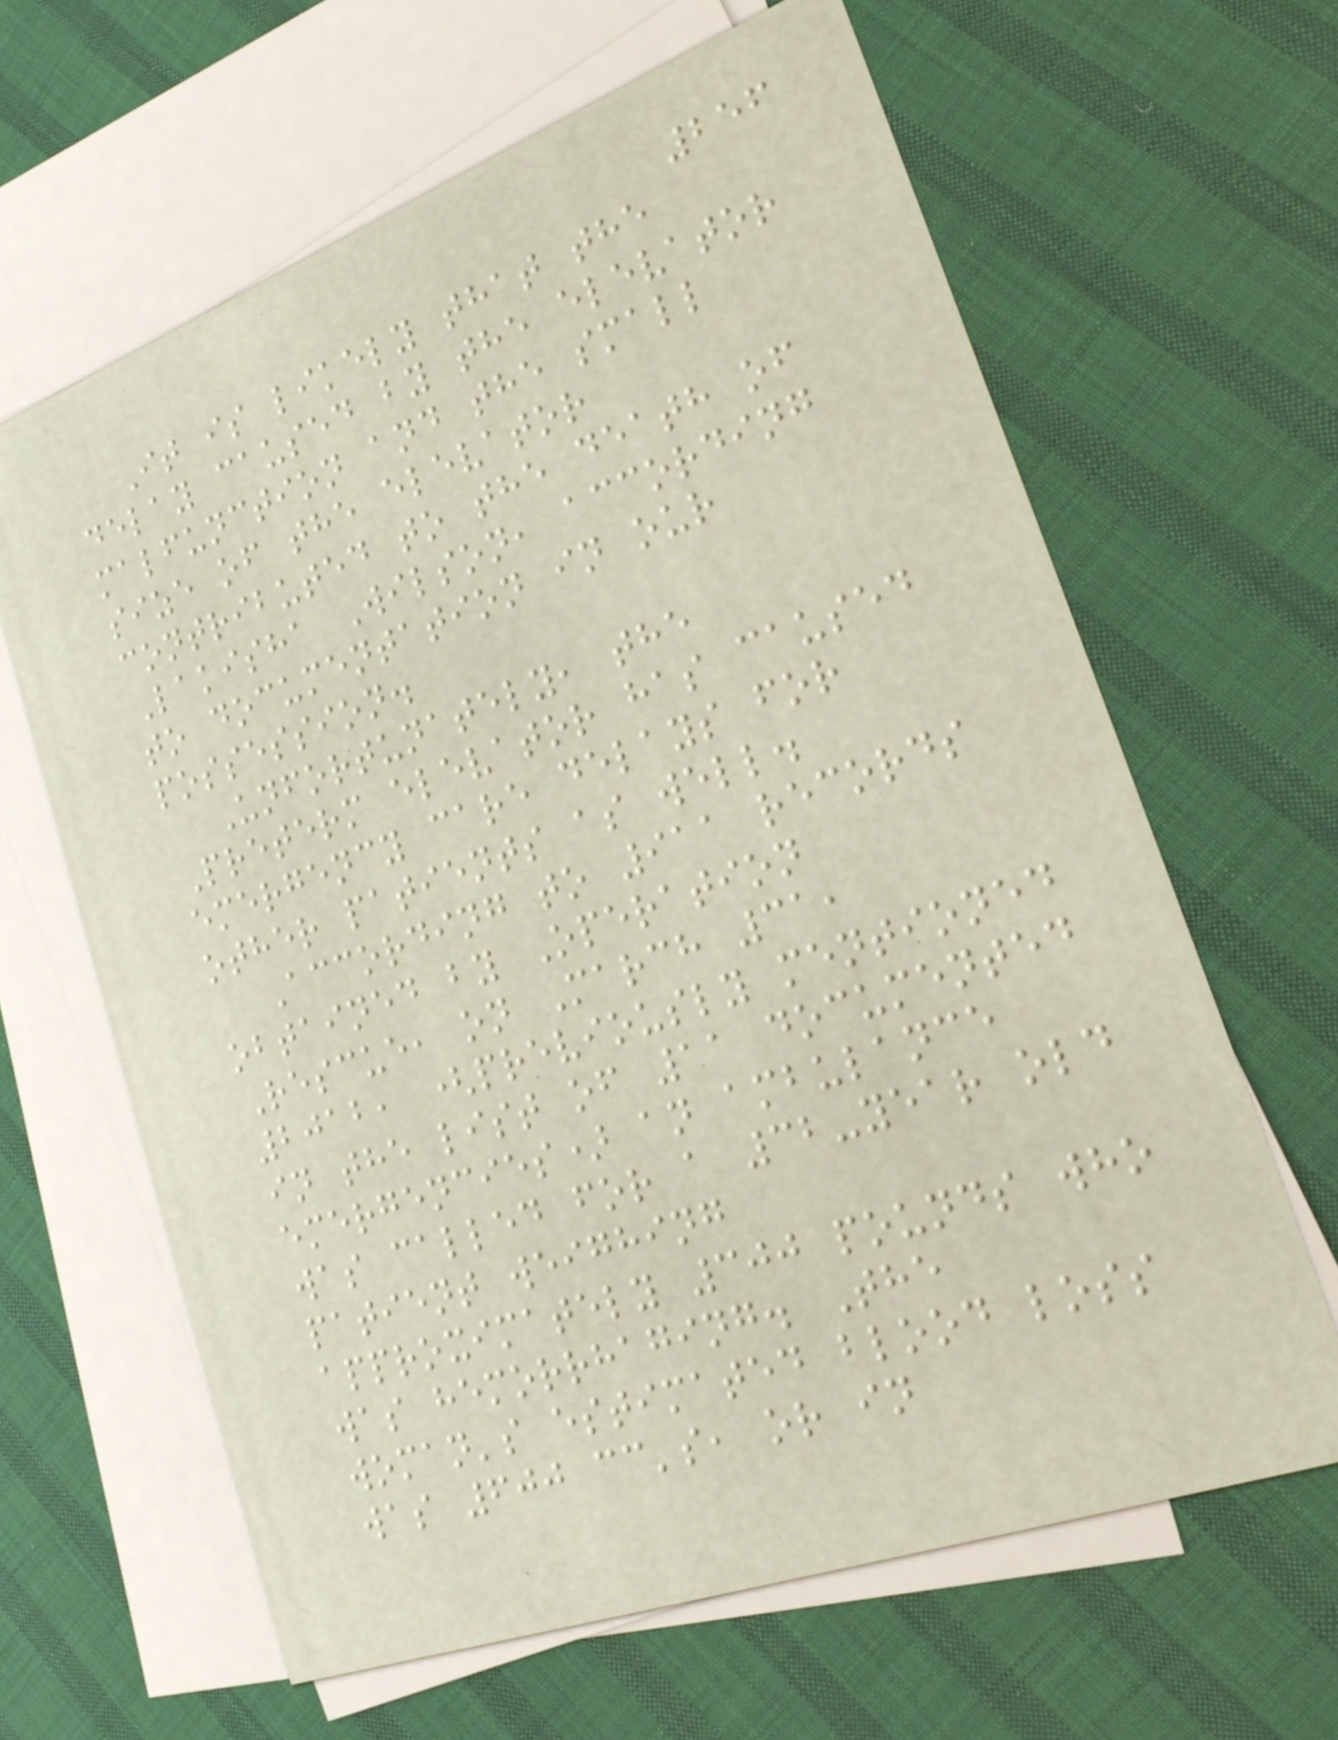256
It is likely that the
delay caused by the elevator
malfunction and the small
size of the elevator
contributed to the death of
Lakisha Wilson, according
to documentation in our
possession.
Unfortunately, the
Preterm elevator has caused
emergency care delays for
other patients as well.
According to 911 records
obtained by Operation
Rescue, on March 31,
2012, (previously mentioned
in the list of 11 documented
emergencies) an ambulance
was called for a 32-year old
patient weighing
approximately 300 pounds who
was hemorrhaging. The
woman's estimated blood loss
was 600 cc's, or in
